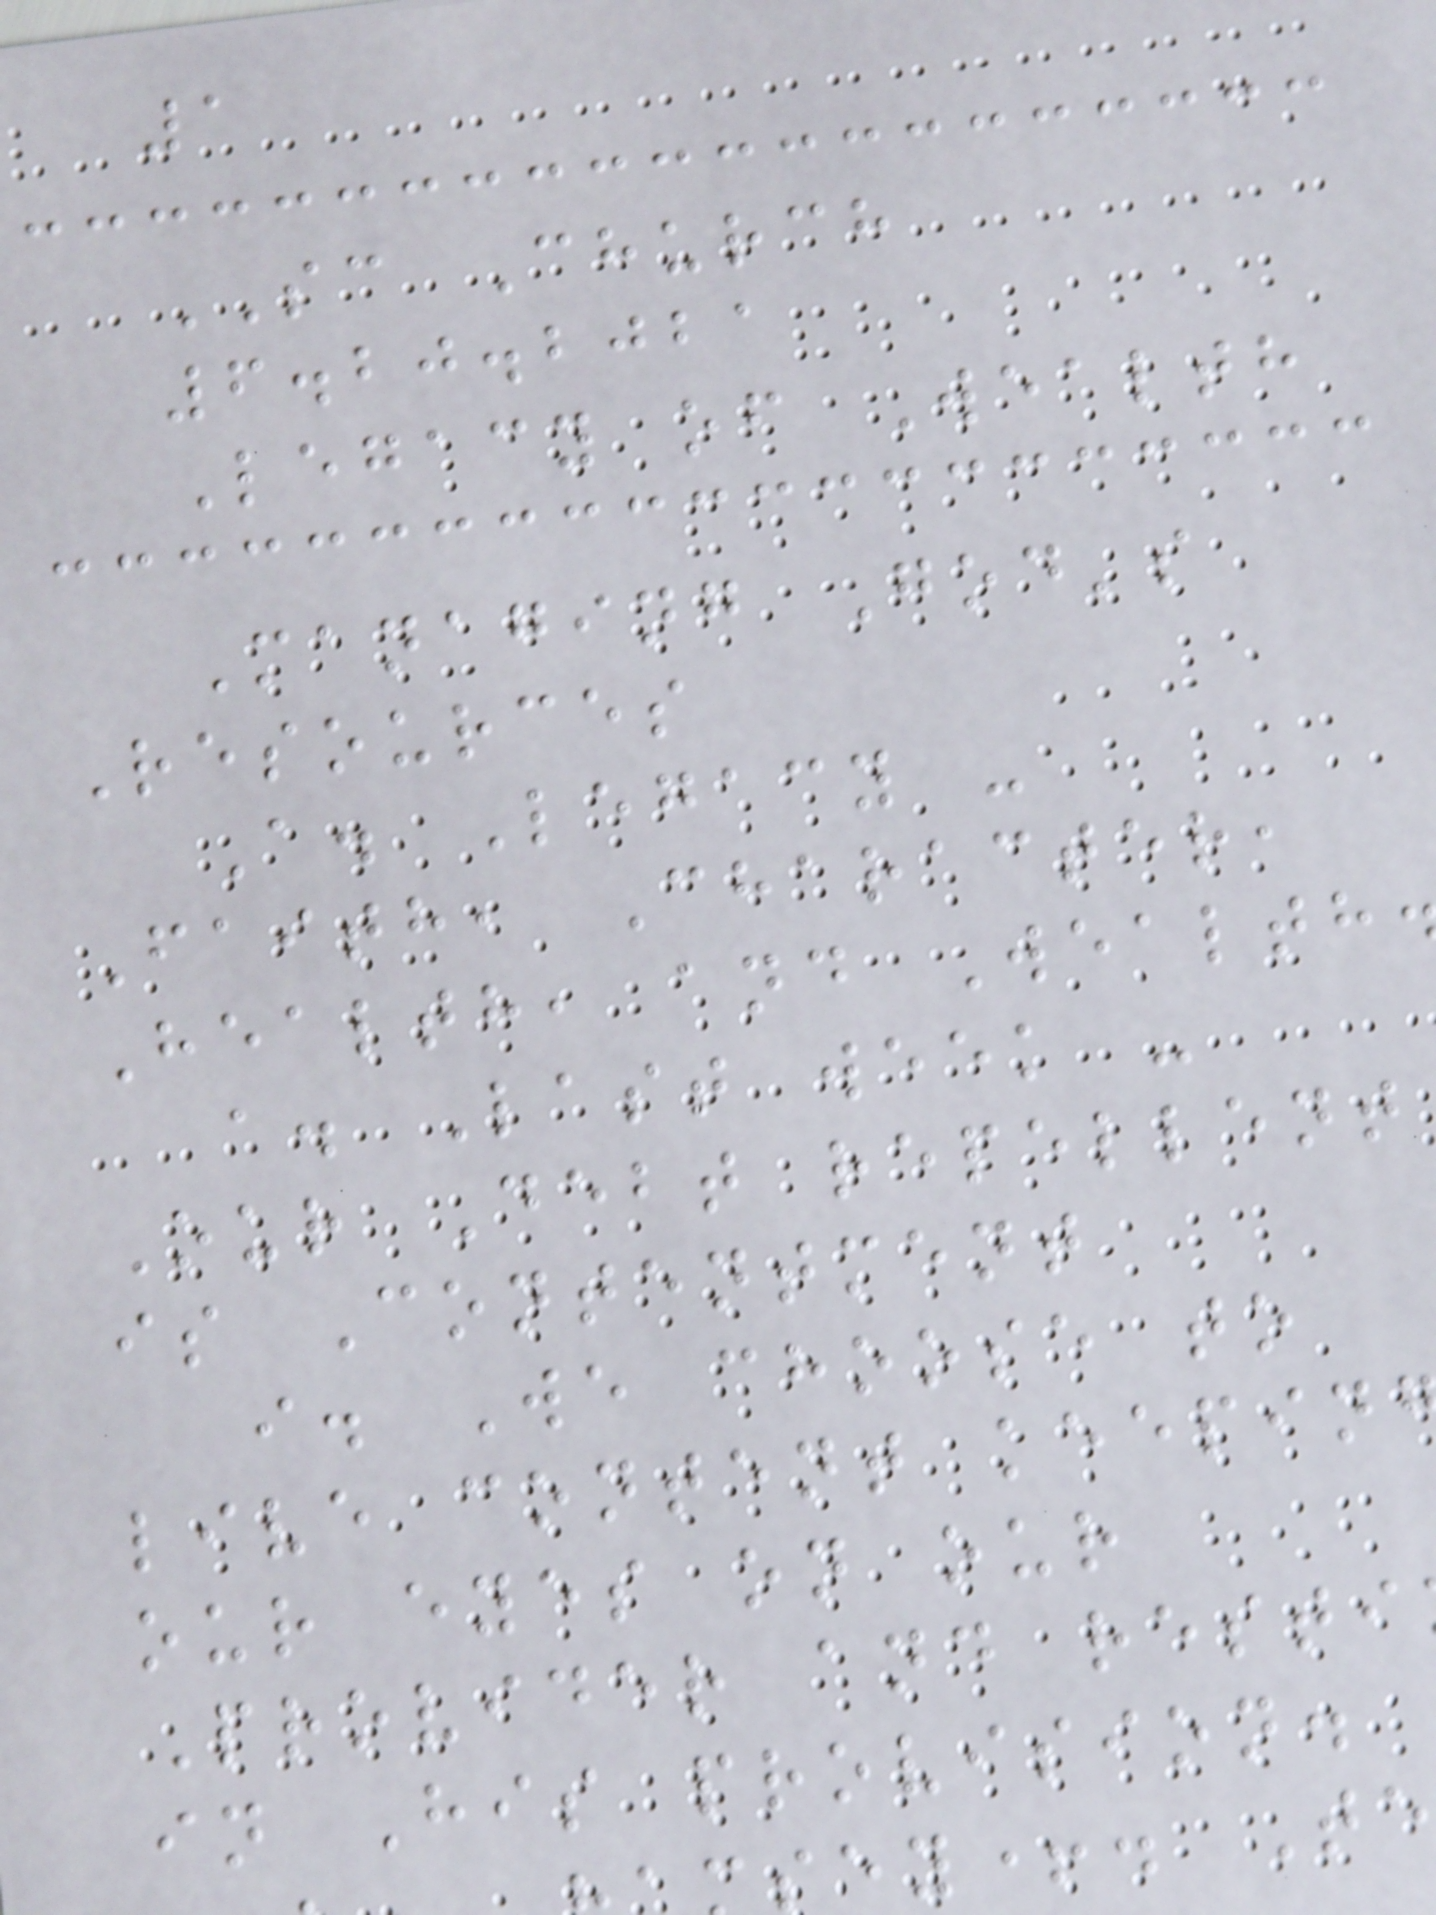1
SC Church
6.20.2021
Legacy of Wealth
Managing God's
Resources
A. Legacy -
Faith, Character,
Health, and Wealth
a. Last week -
Our Debt repellent
is Contentment
i. We choose to
live content keepin
our eyes on our
Provider and resti
in His provision.
sey+. Te
